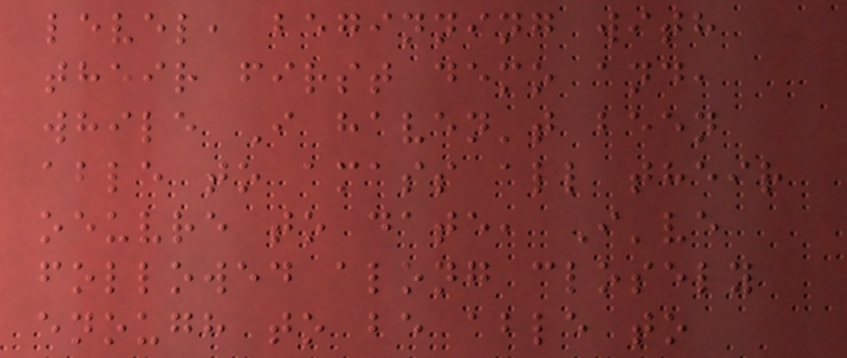level, beginning with
their first demo and,
while I haven't been
able to amass all their
oeuvre to date, I've
followed along closely
enough to be able to
